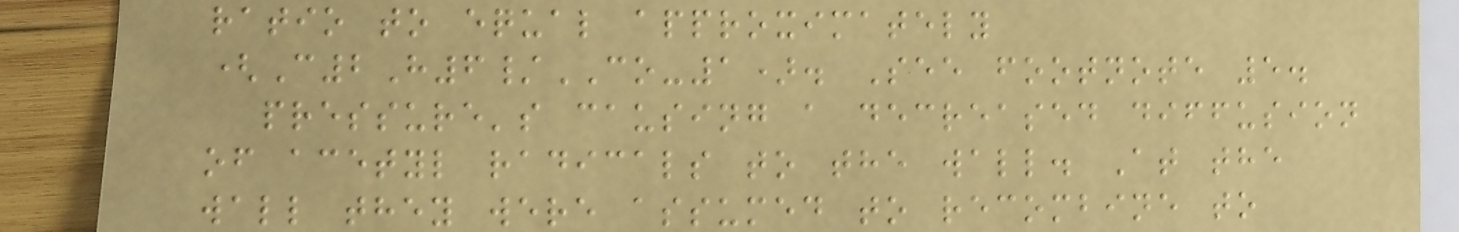ratio to equal approximately
(C2H6/CO-1). See footnote 5.
pressure's causing a decreased diffusion
of acetyl radicals to the wall. At the
wall they were assumed to recombine to
